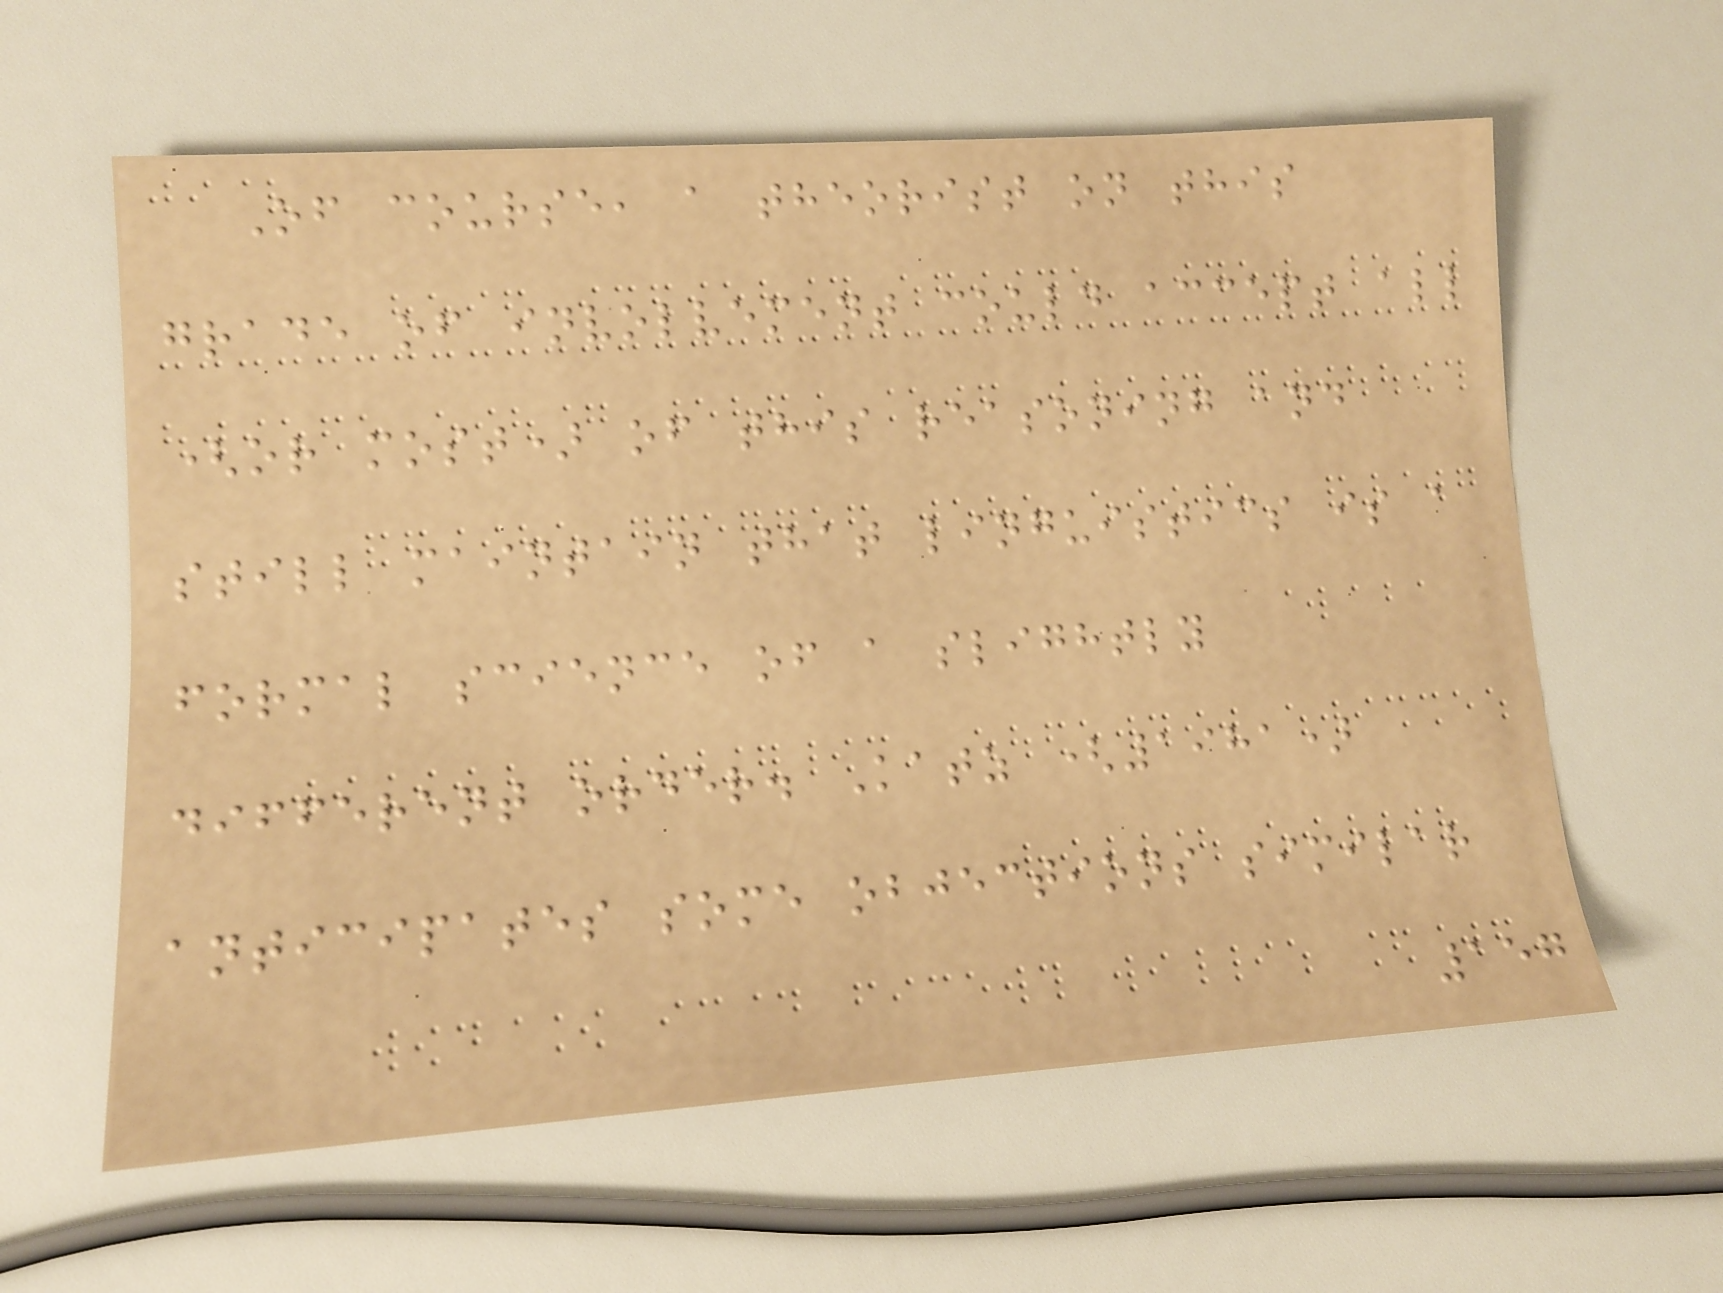Of course, a theorist on this
grade of involvement could accept all
(or most) of this reasoning and
still maintain that linguistics is a
formal science of a slightly
different order. Katz (1981)
anticipates some objections similar
157
